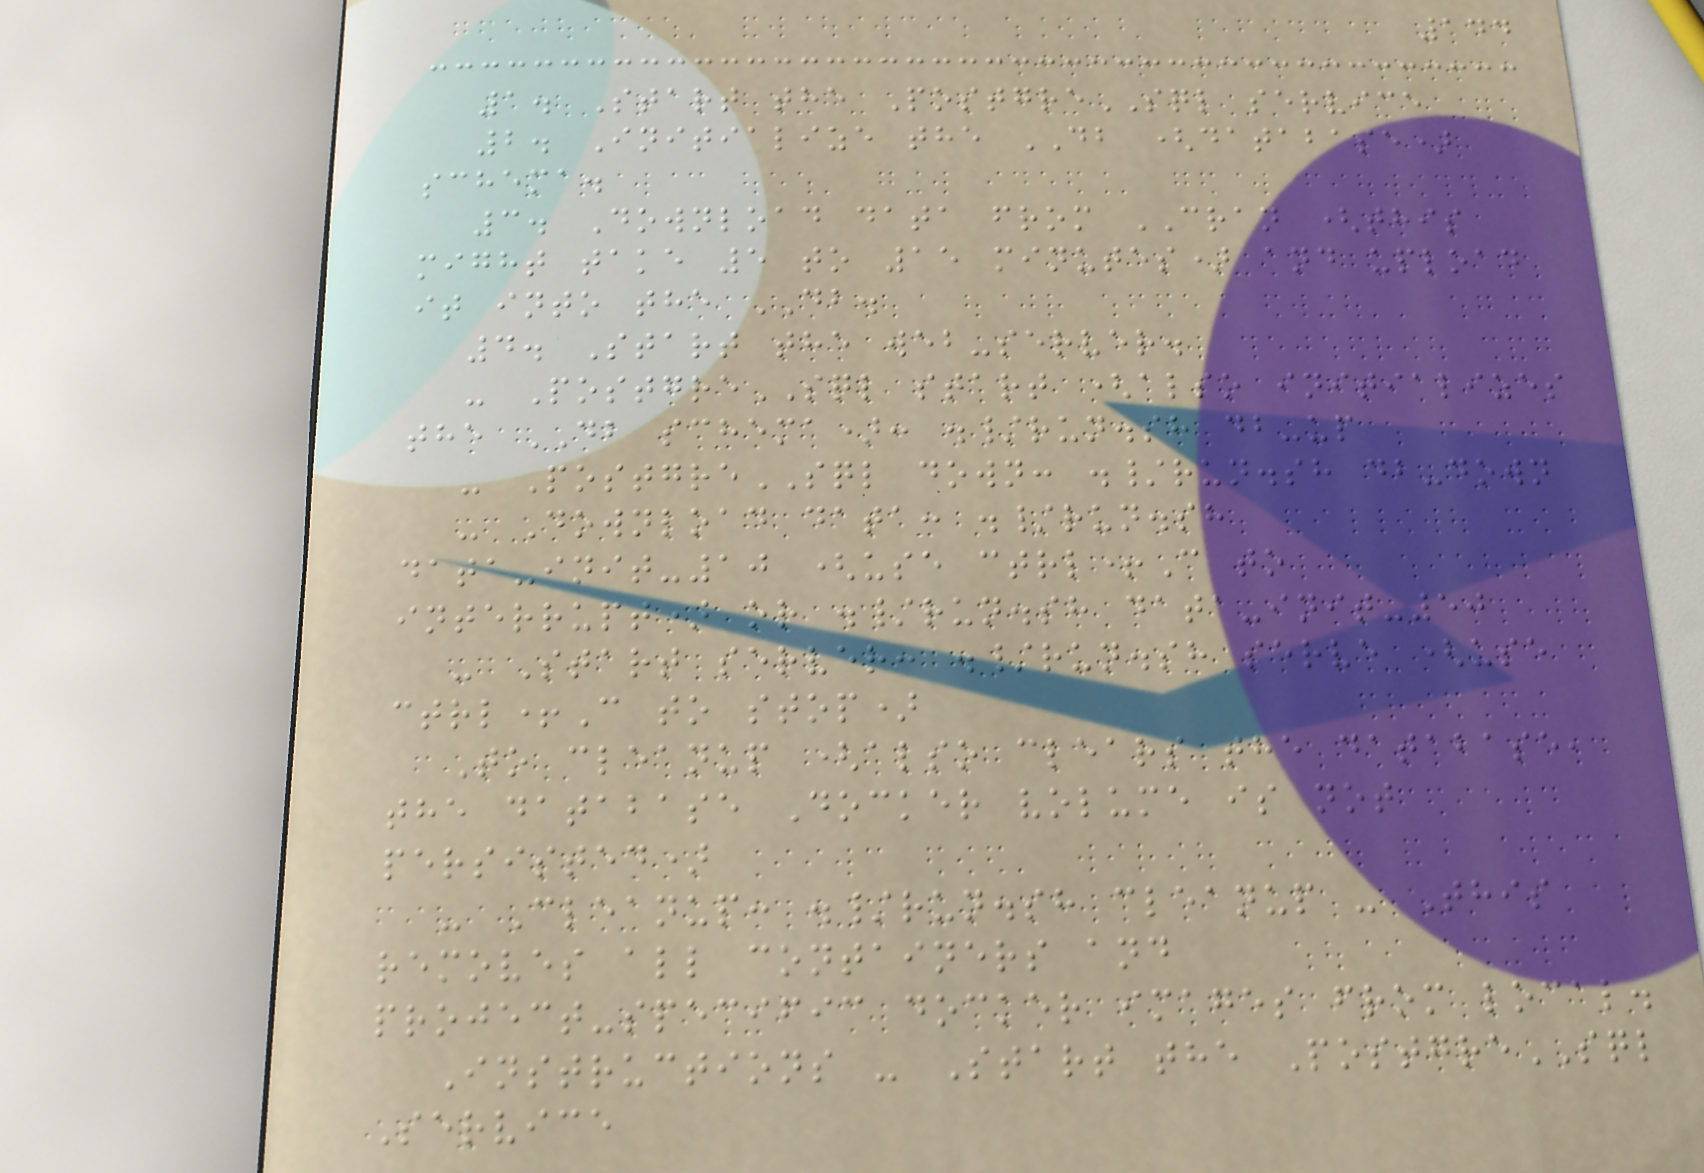144
1. Start the PostgreSQL service
2. Initialize the DB (database)
schema.
3. Download data from CRAN (this
might take 5 to 15 minutes) and upload
it into the DB.
4. Start the web-server.
- PostgreSQL start (also initializes
the DB schema): ./run.sh db-up
- PostgreSQL down: ./run.sh db-down
- Download data: ./run.sh
data-init-10 (use ctrl+C to
interrupt) or ./run.sh data-init-50
- Start server: ./run.sh serve (use
ctrl+C to stop)
To cleanup (also clears the database,
the database Docker volume is not
persisted)
- Cleanup: ./run.sh cleanup - This
removes all containers and
project-specific docker images from local.
Instructions - Start the PostgreSQL
Service
